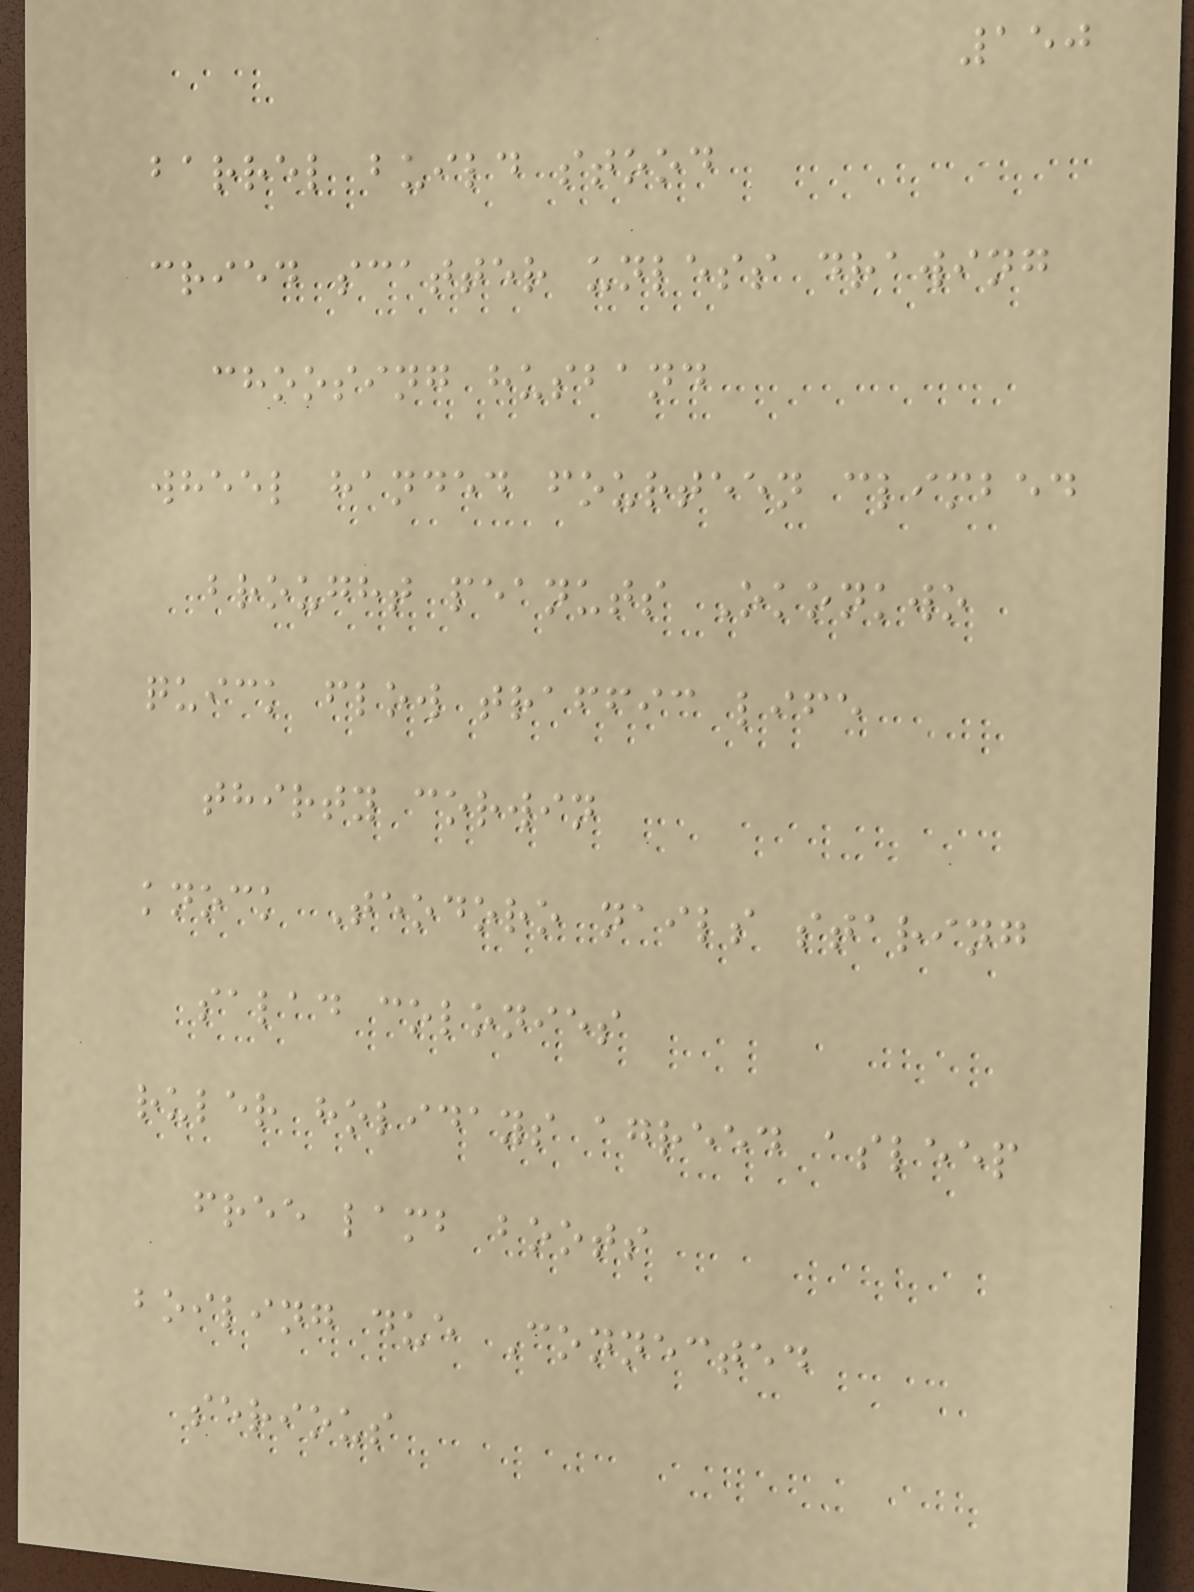150
barrel build stood
cried scatter unless drawing
choosing husband
wheel handed fourteen climbed
brought peanuts Okonkwo
quick flow traffic life
thirty corwin
knock Teodoro nails staring
salad colonies
ruler holidays agreed asleep
free lamb boots
boiling due Connected
serious
